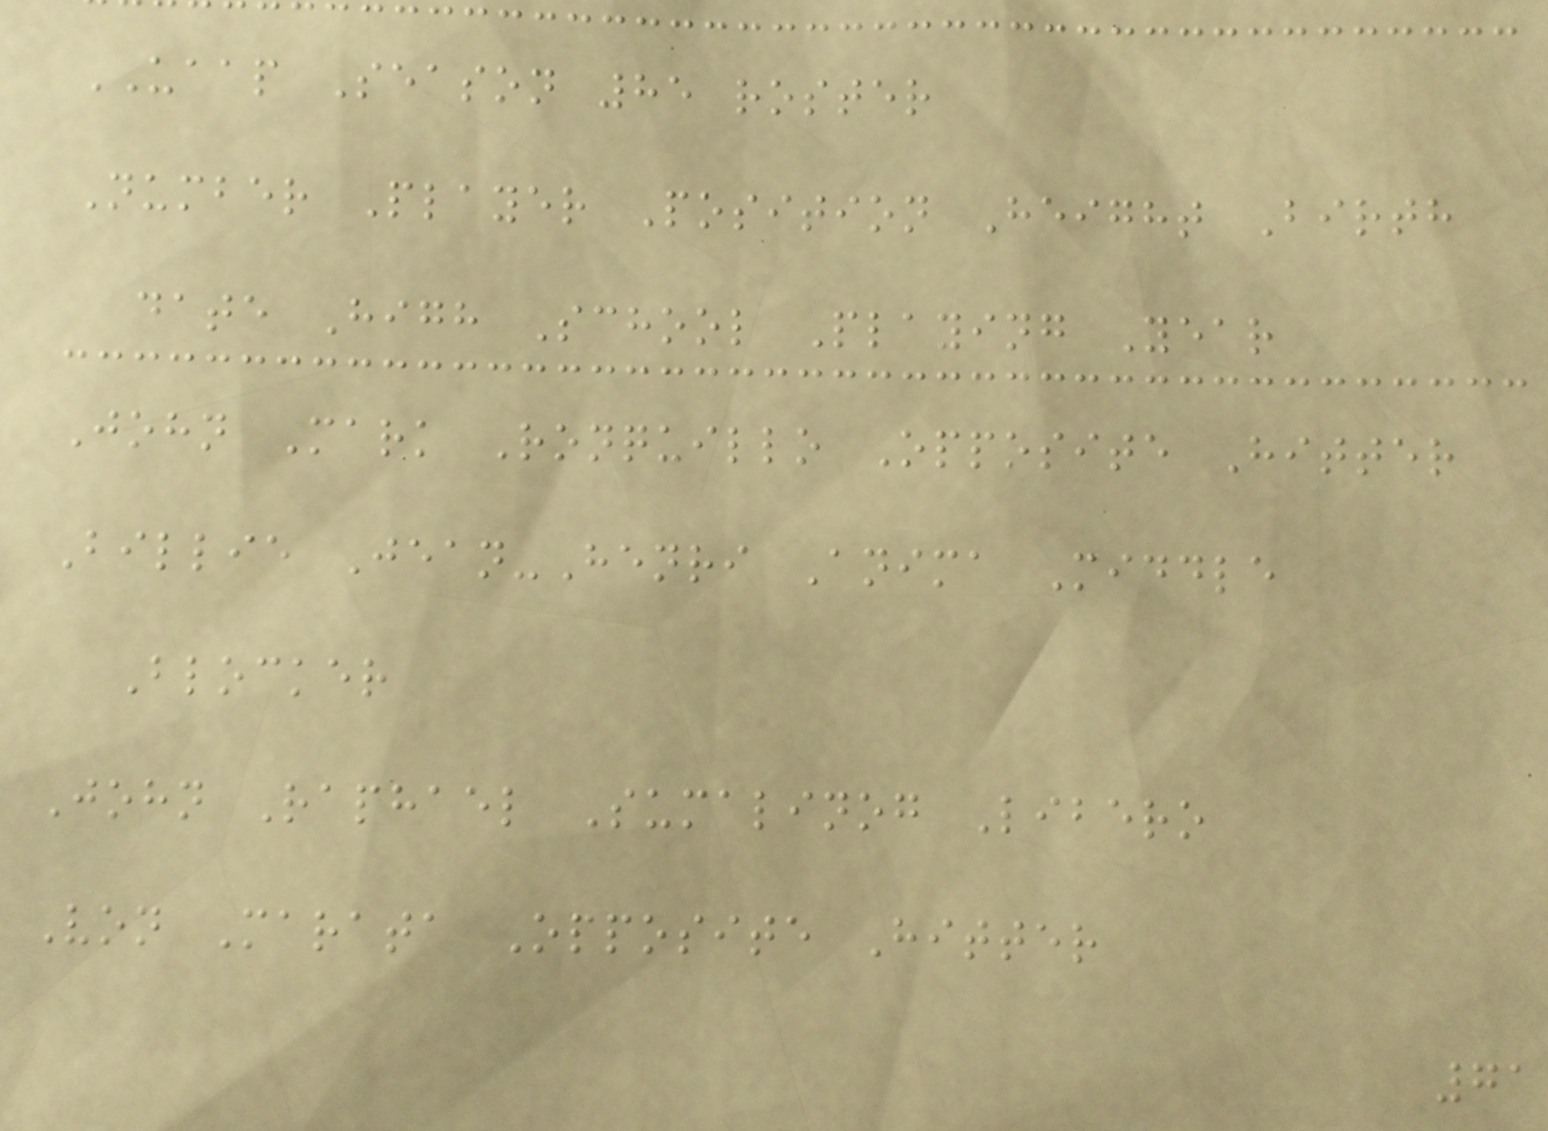UAAP Season 85 roster
Number Player Position Height Birth
date High School Playing Year
John Mark Ronquillo Opposite Hitter
Billie Jean-Henri Anima Middle
Blocker
John Raphael Sumalinog Libero
Von Marata Opposite Hitter
71
